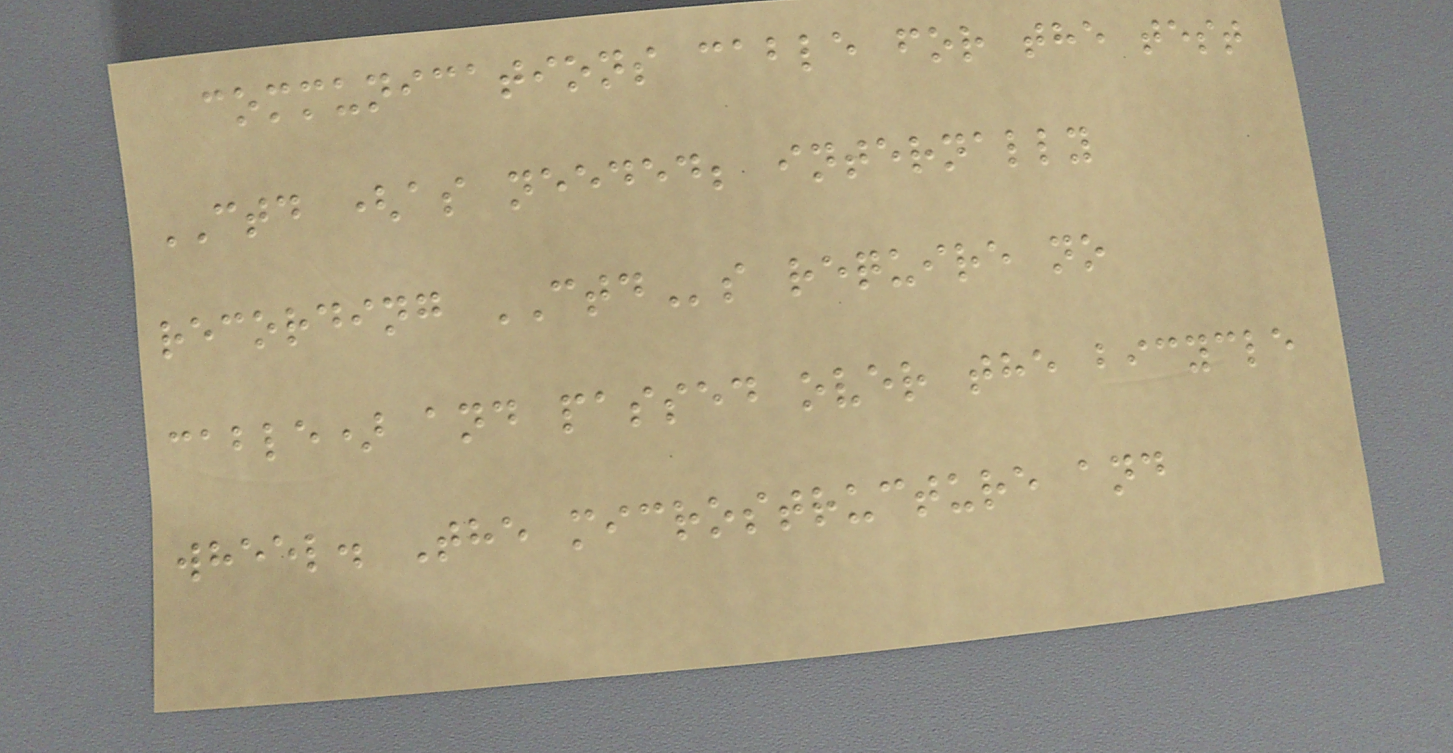communications cable for the test
CTD (as needed; internally
recording CTDs require no
cable) and passed over the bicycle
wheel. The microstructure and
